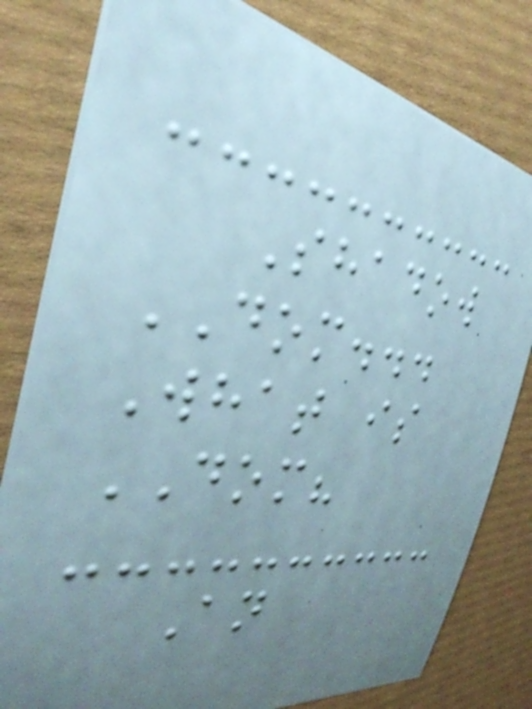Shadow
DOM...
What is
DOM?
An
